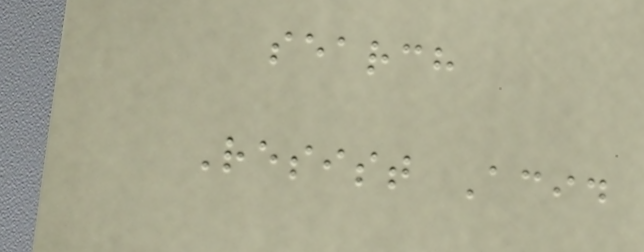search
Resist Acid
